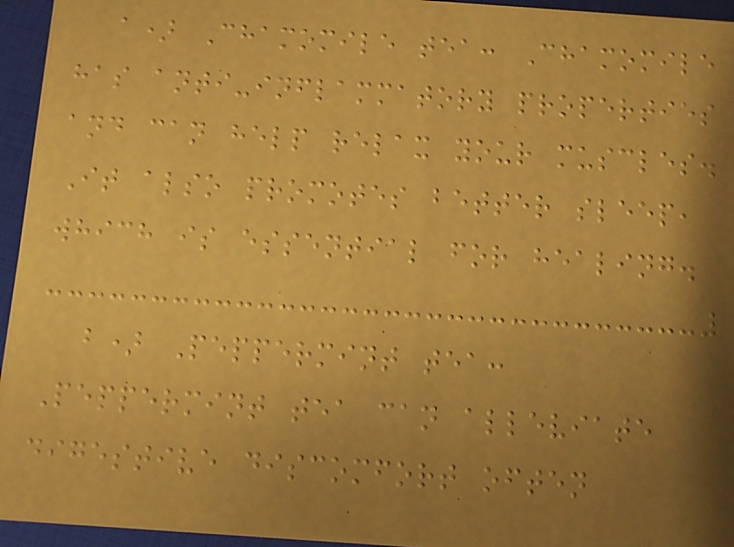a) Chamomile tea: Chamomile
has anti-inflammatory properties
and can help relax your muscles.
It also promotes better sleep,
which is essential for healing.
b) Peppermint tea:
Peppermint tea can alleviate
digestive discomfort often
